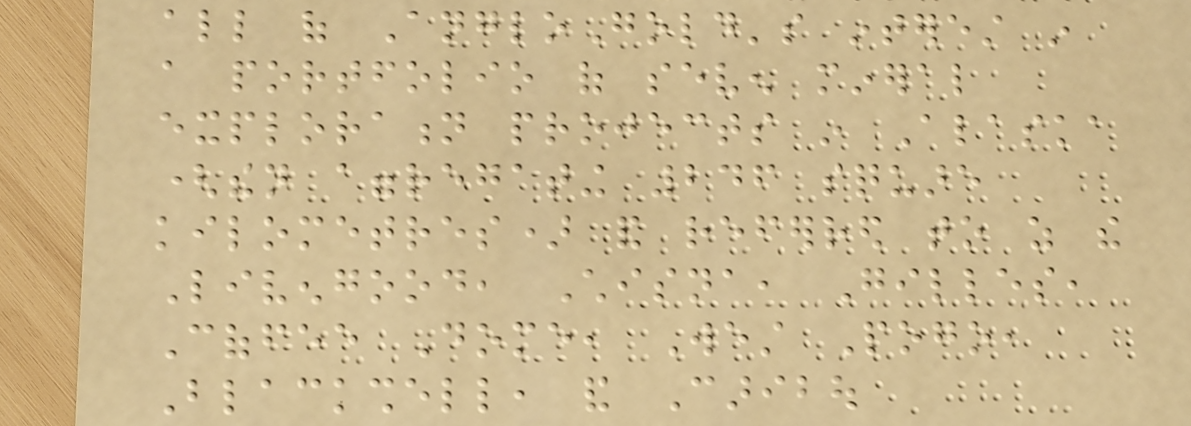all of AngloGold's interest in
a portfolio of seven mineral
exploration projects in Alaska
(then aggregating 246 square
kilometres) and referred to as the
Livengood, Chisna, Gilles,
Coffee Dome, West Pogo,
Blackshell, and Caribou
